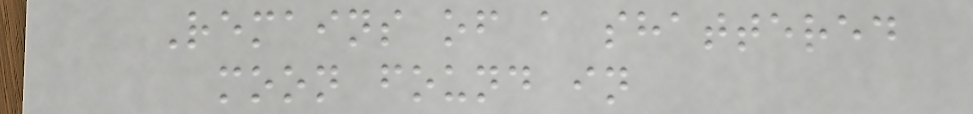Remains of a shattered
moon found in
